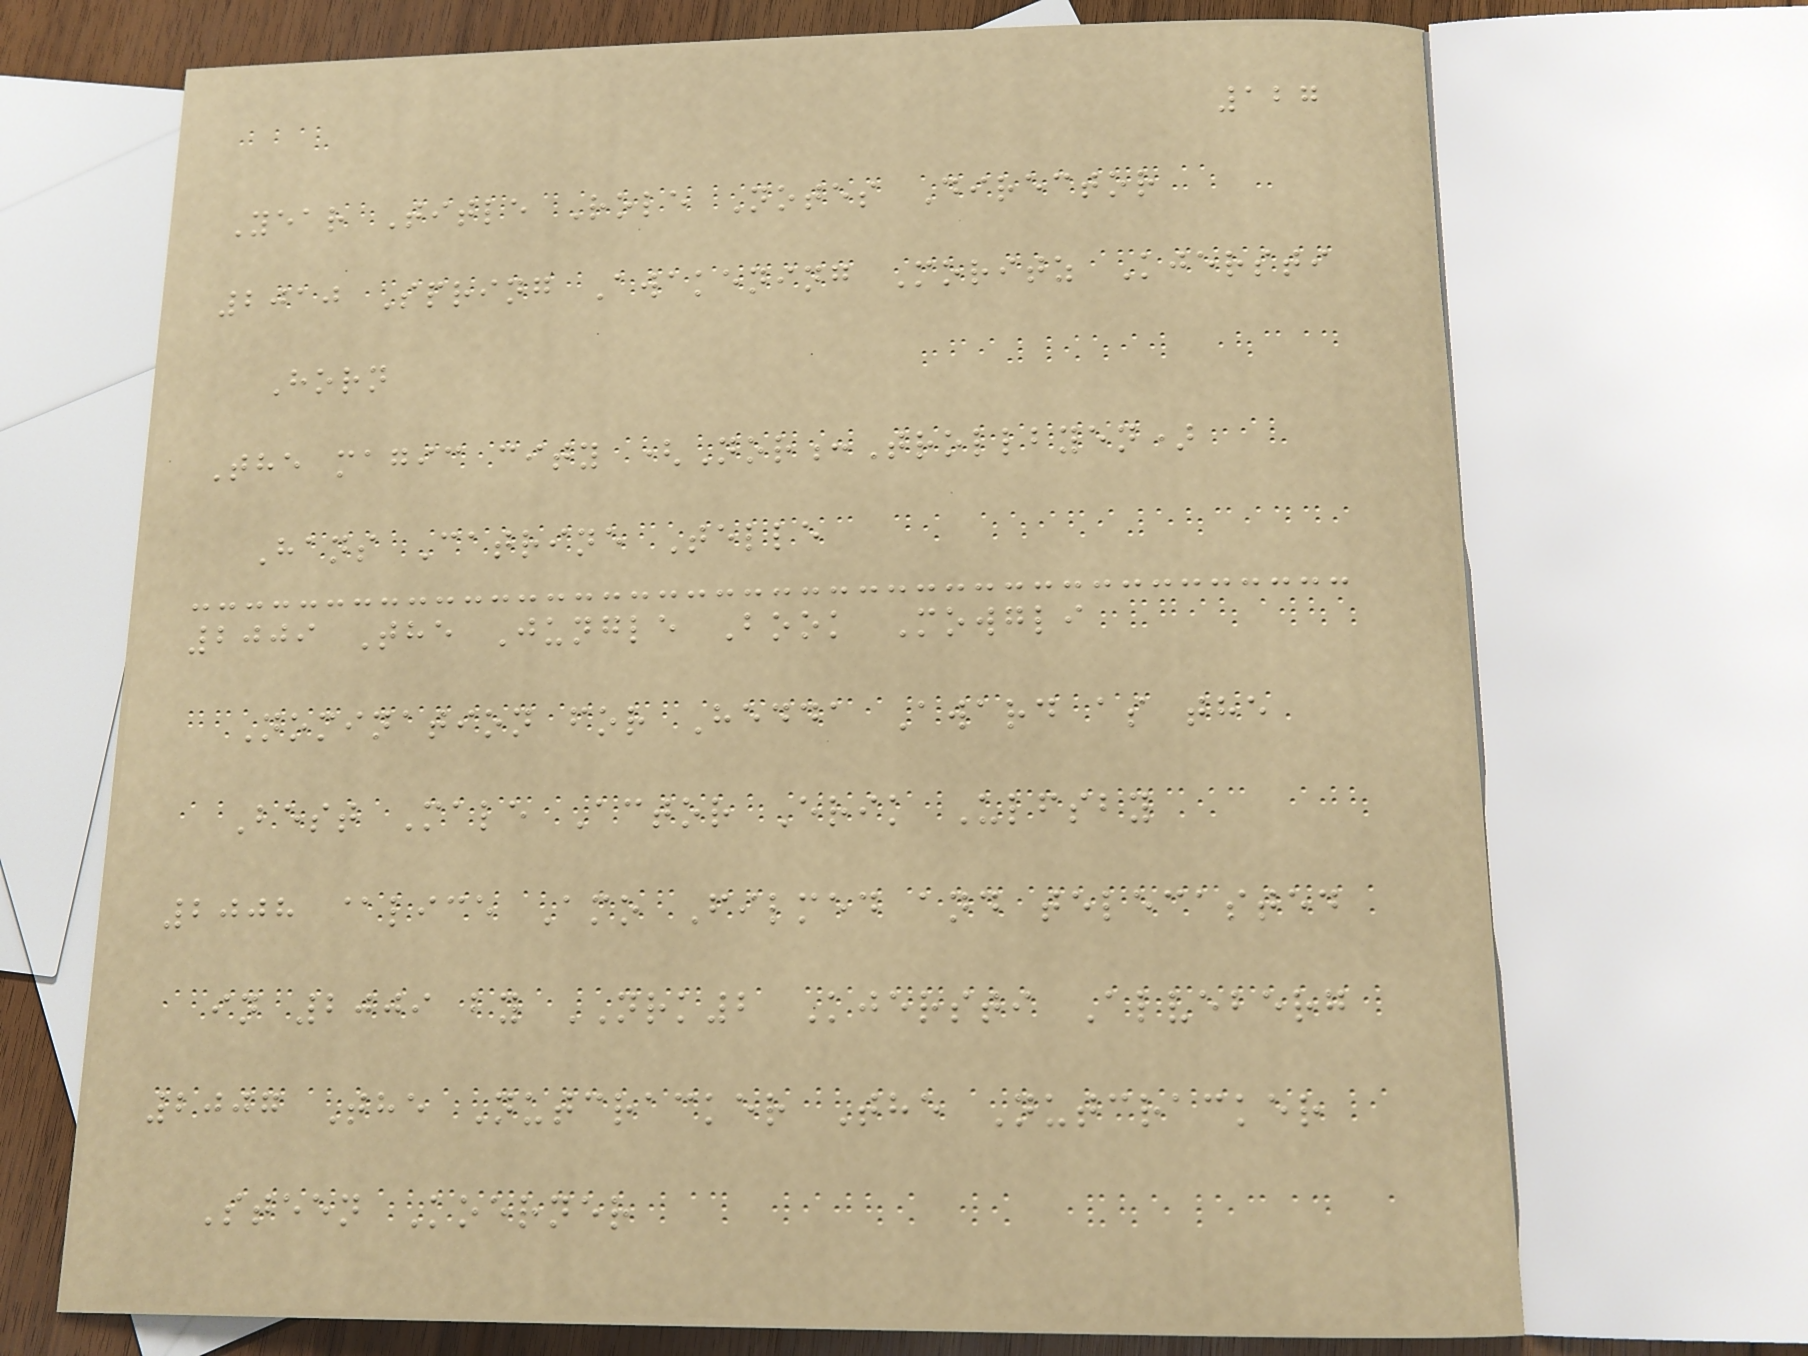127
Year Title Role Notes Director
2010 Spring Awakening Moritz Kjersti
Horn
The magic city (Nor:Trollbyen)
Hans Catrine Telle
2009 The Jungle Book Mowgli
Nomination for Hedda Award as the
Best Male Actor Erik Ulfsby
2008 @lice Amo Filmed and telecasted
in 2009 by NRK2 Kjersti Alveberg
2007 The Nutcracker The Nutcracker
Steen Koerner
